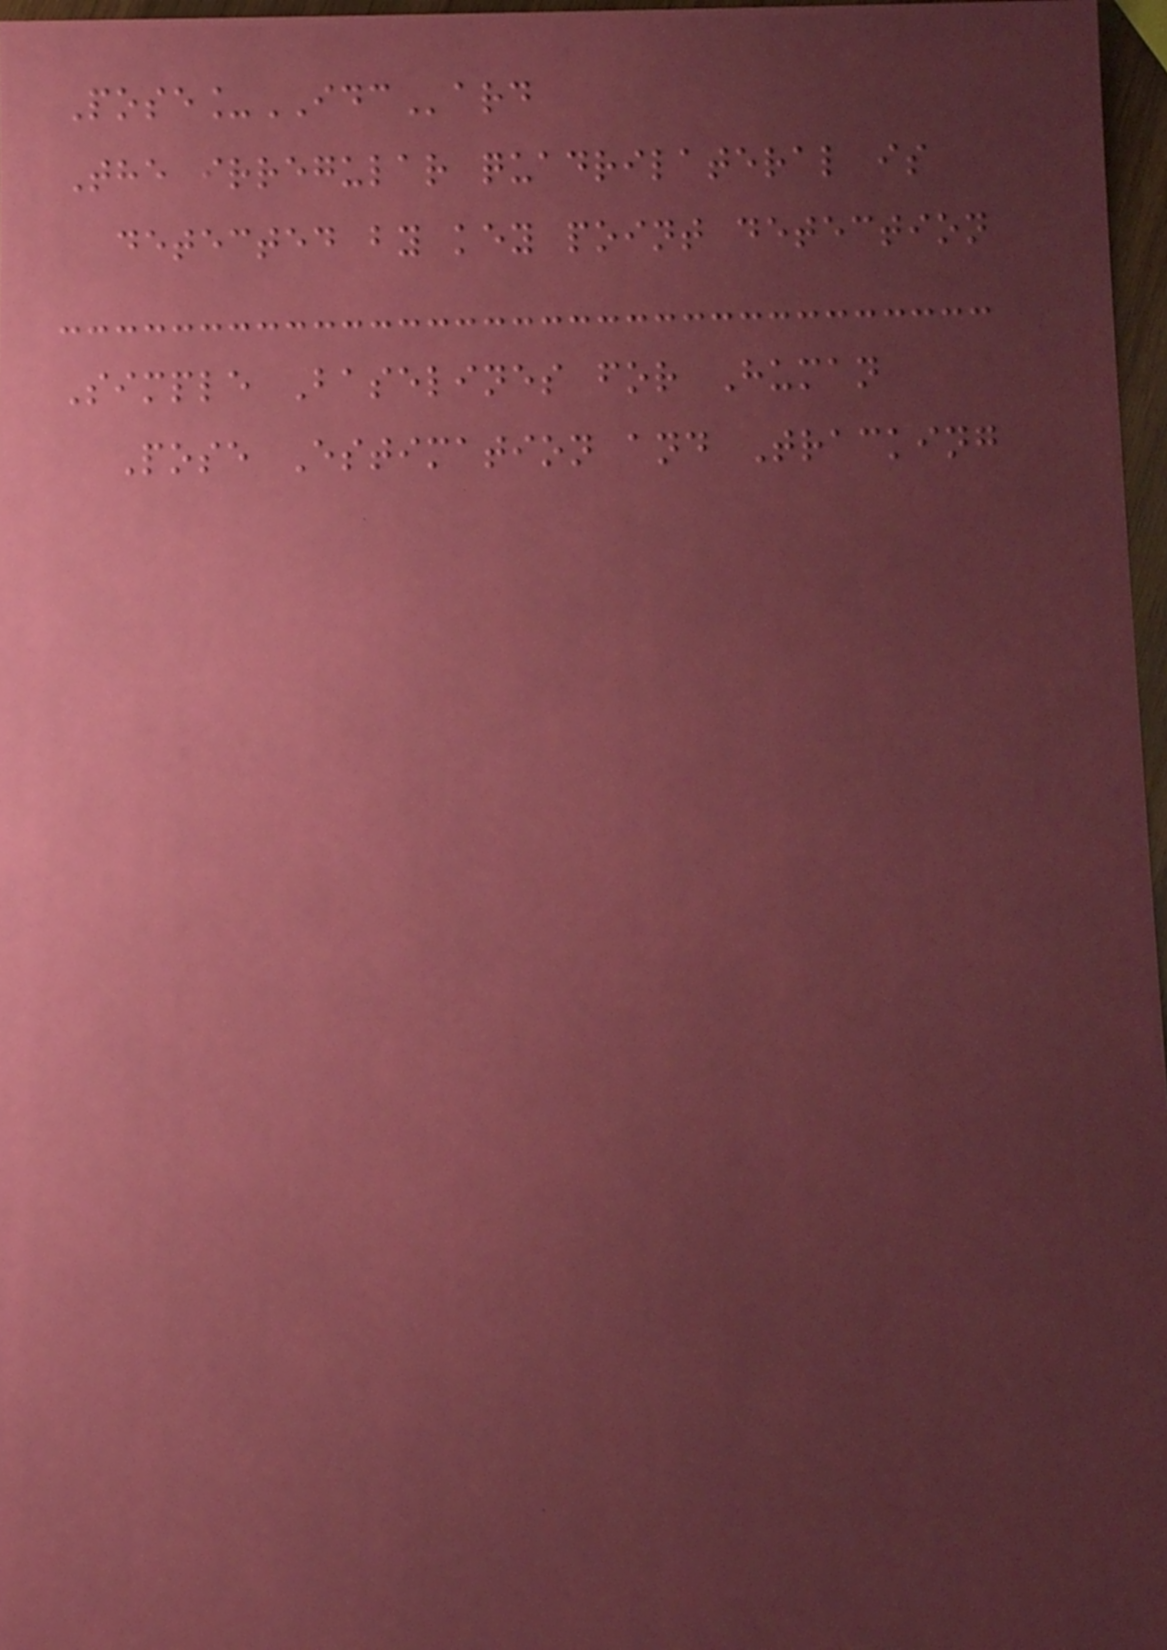Pose_IDCard
The irregular quadrilateral is
detected by key point detection
Simple Baselines for Human
Pose Estimation and Tracking
